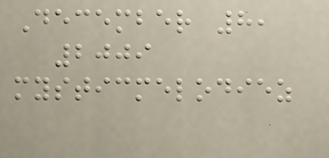December 8,
2009
mysticmelodiez
